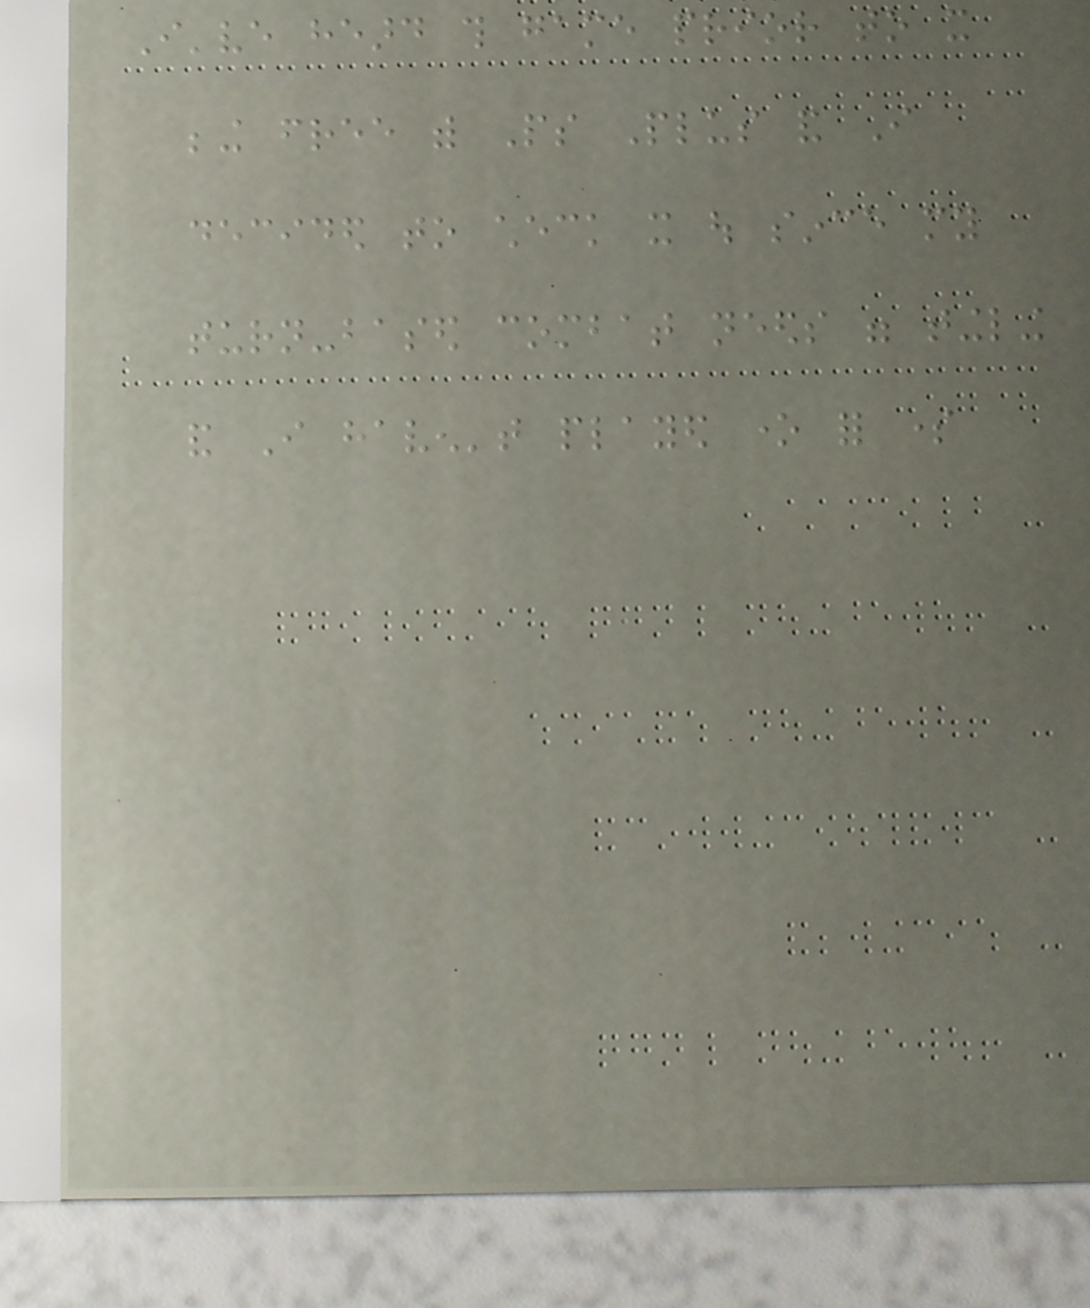I've heard this game prior to it
being free with Ps Plus and I
decided to check it out since my
turn-based combat needs were tingling
and I haven't played one for some
